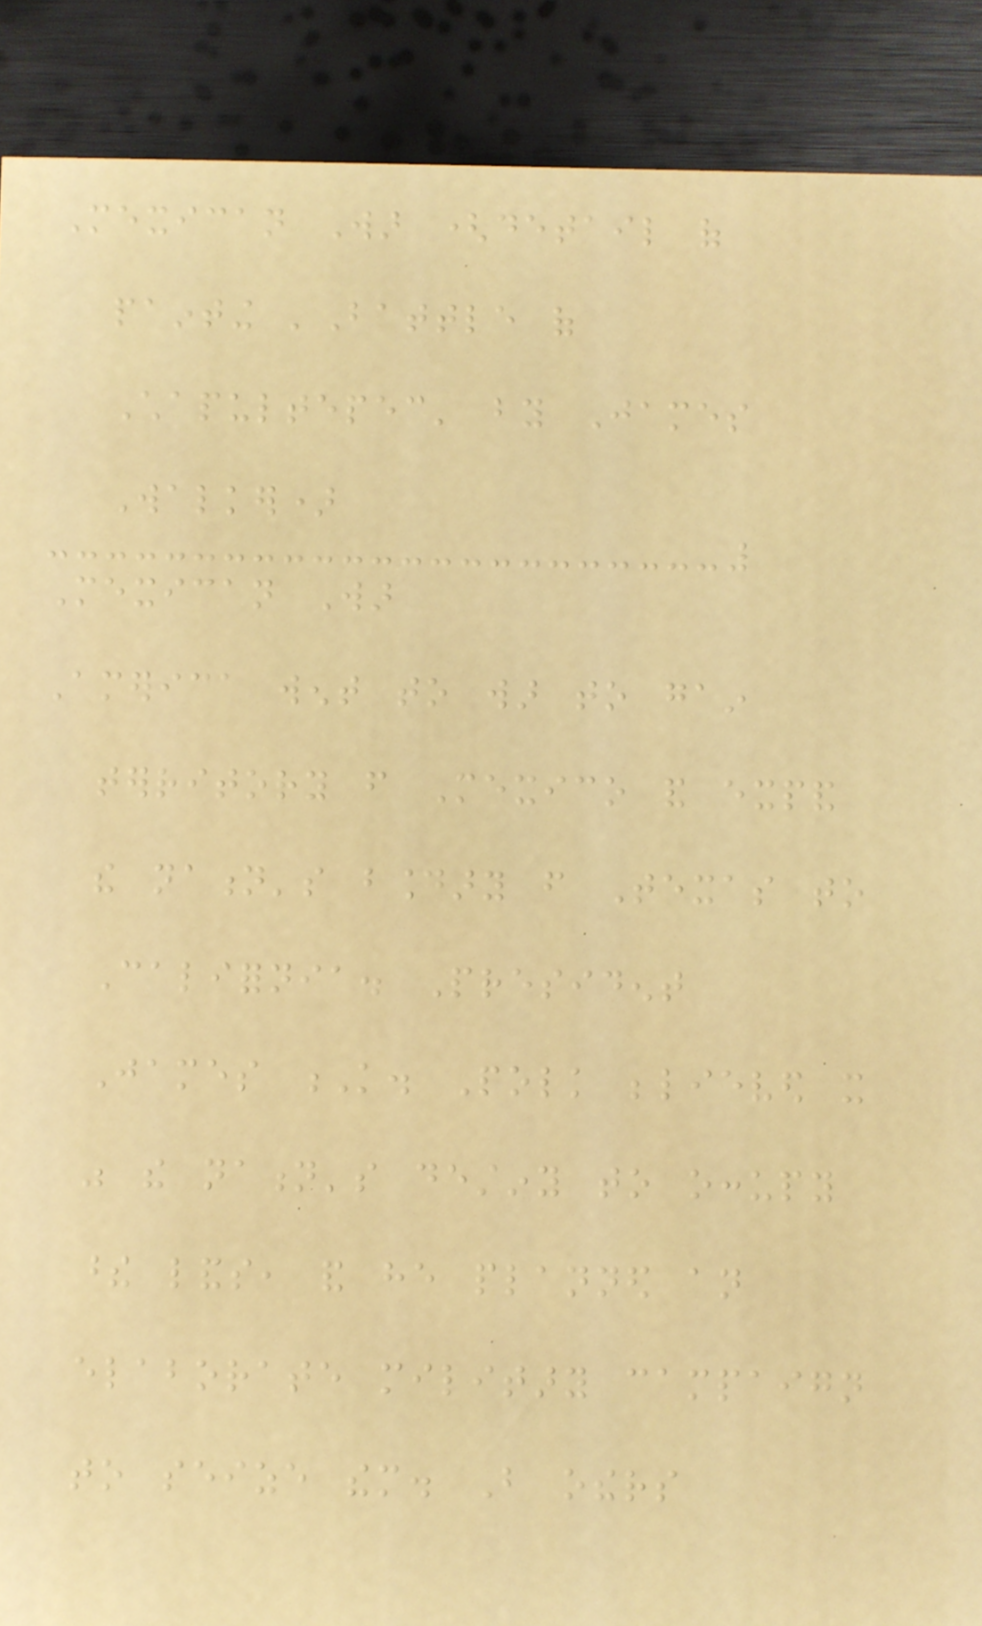Mexican War (detail of
painting 'Battle of
Chapultepec' by James
Walker)
Mexican War
America went to war to gain
territory from Mexico and expand
the nation's boundary from Texas to
California. President
James K. Polk believed it
was the nation's destiny to occupy
these lands, and he planned an
elaborate military campaign
to seize them. But others
